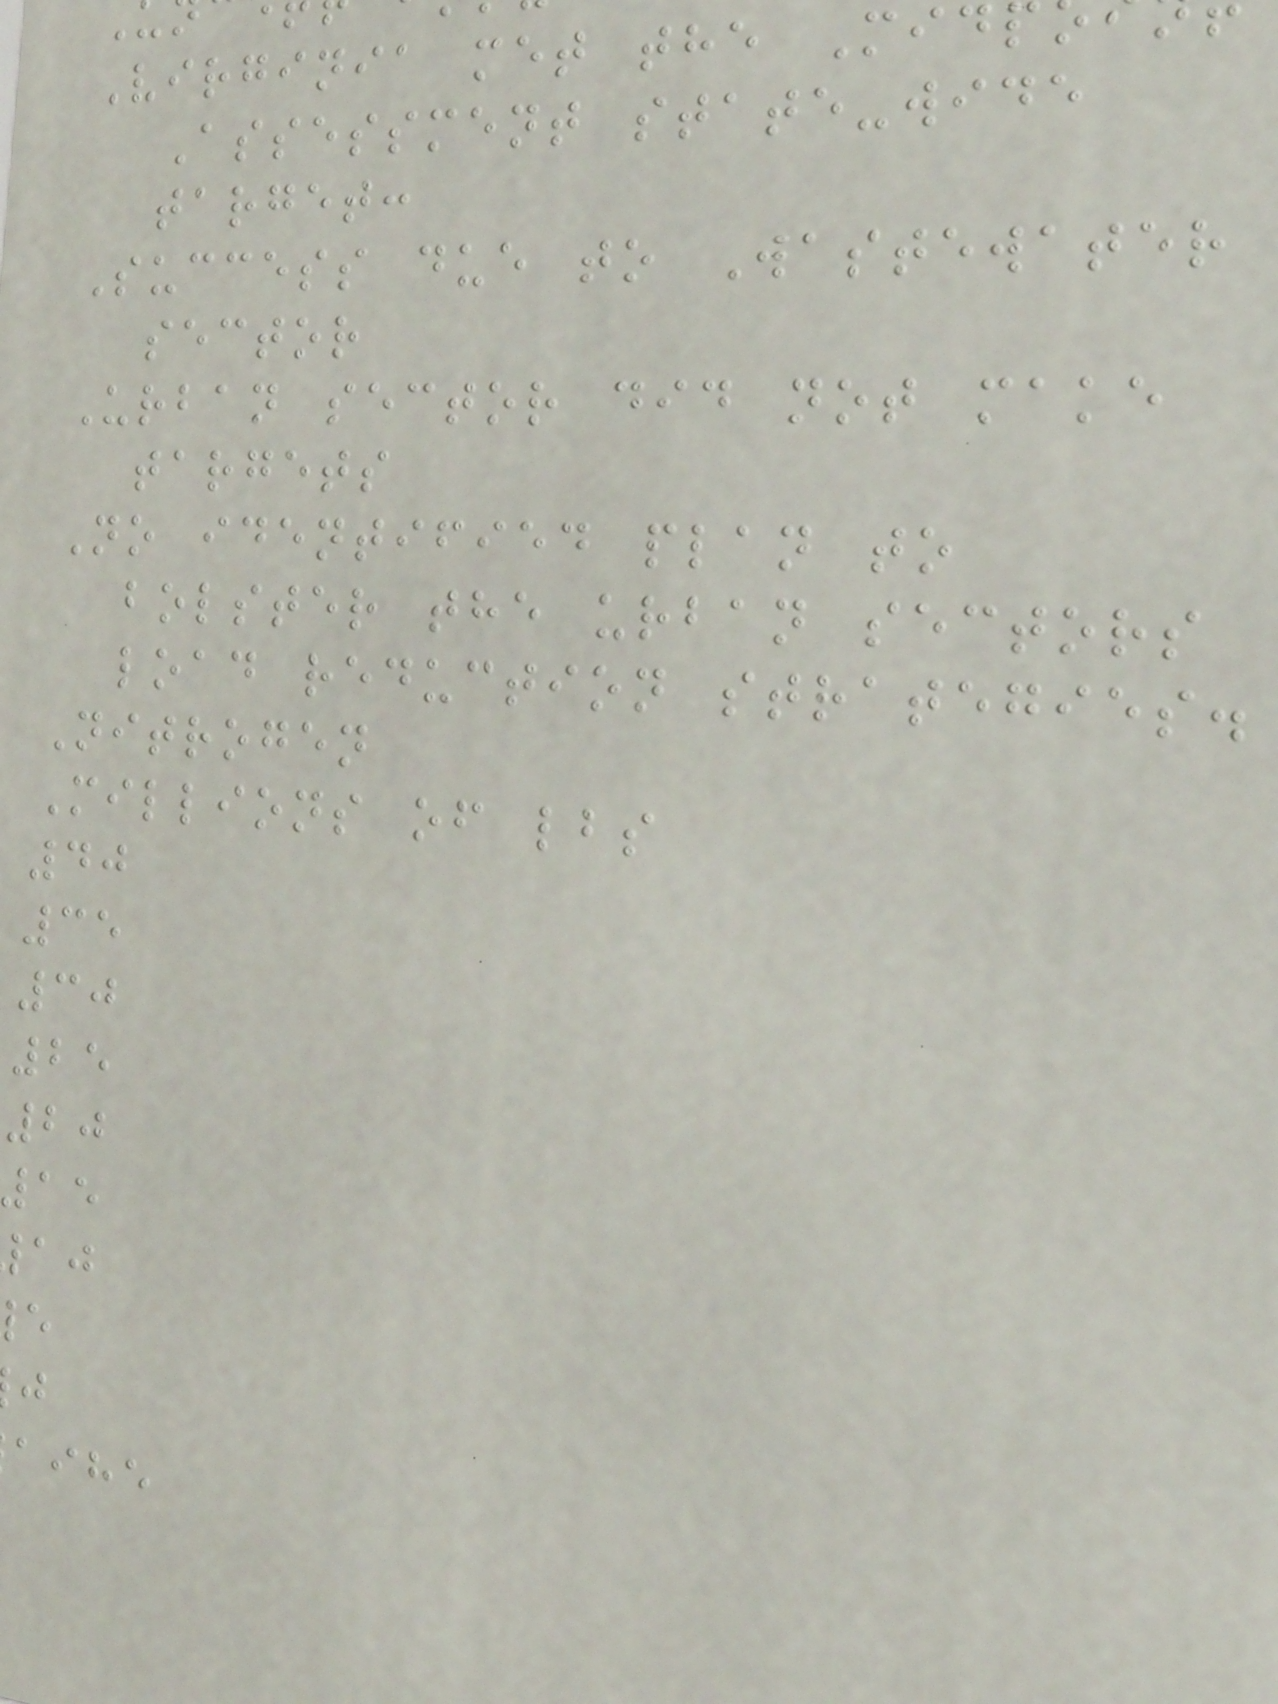Virginia met the Mid
Assessment state-wide
target:
Success due to Wastewater
sector
Urban sector did not make
targets
No identified plan to
bolster the urban sectors
load reduction strategies.
Nitrogen
Millions of lbs
40
35
30
25
20
aihe
